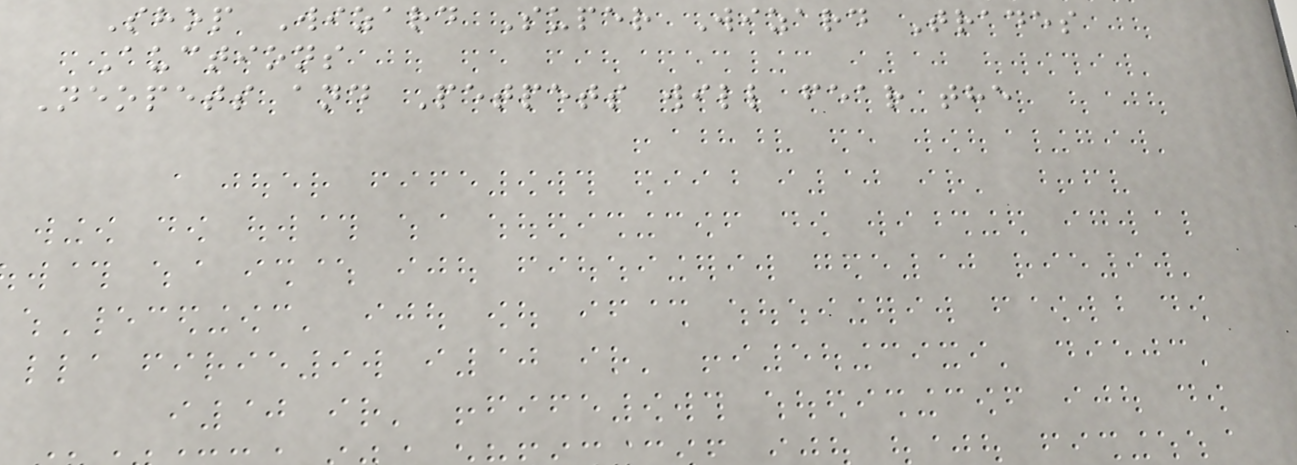Shop Wizard Super Wizard Trades
Auctions
Neopets and Petpets will fear the
